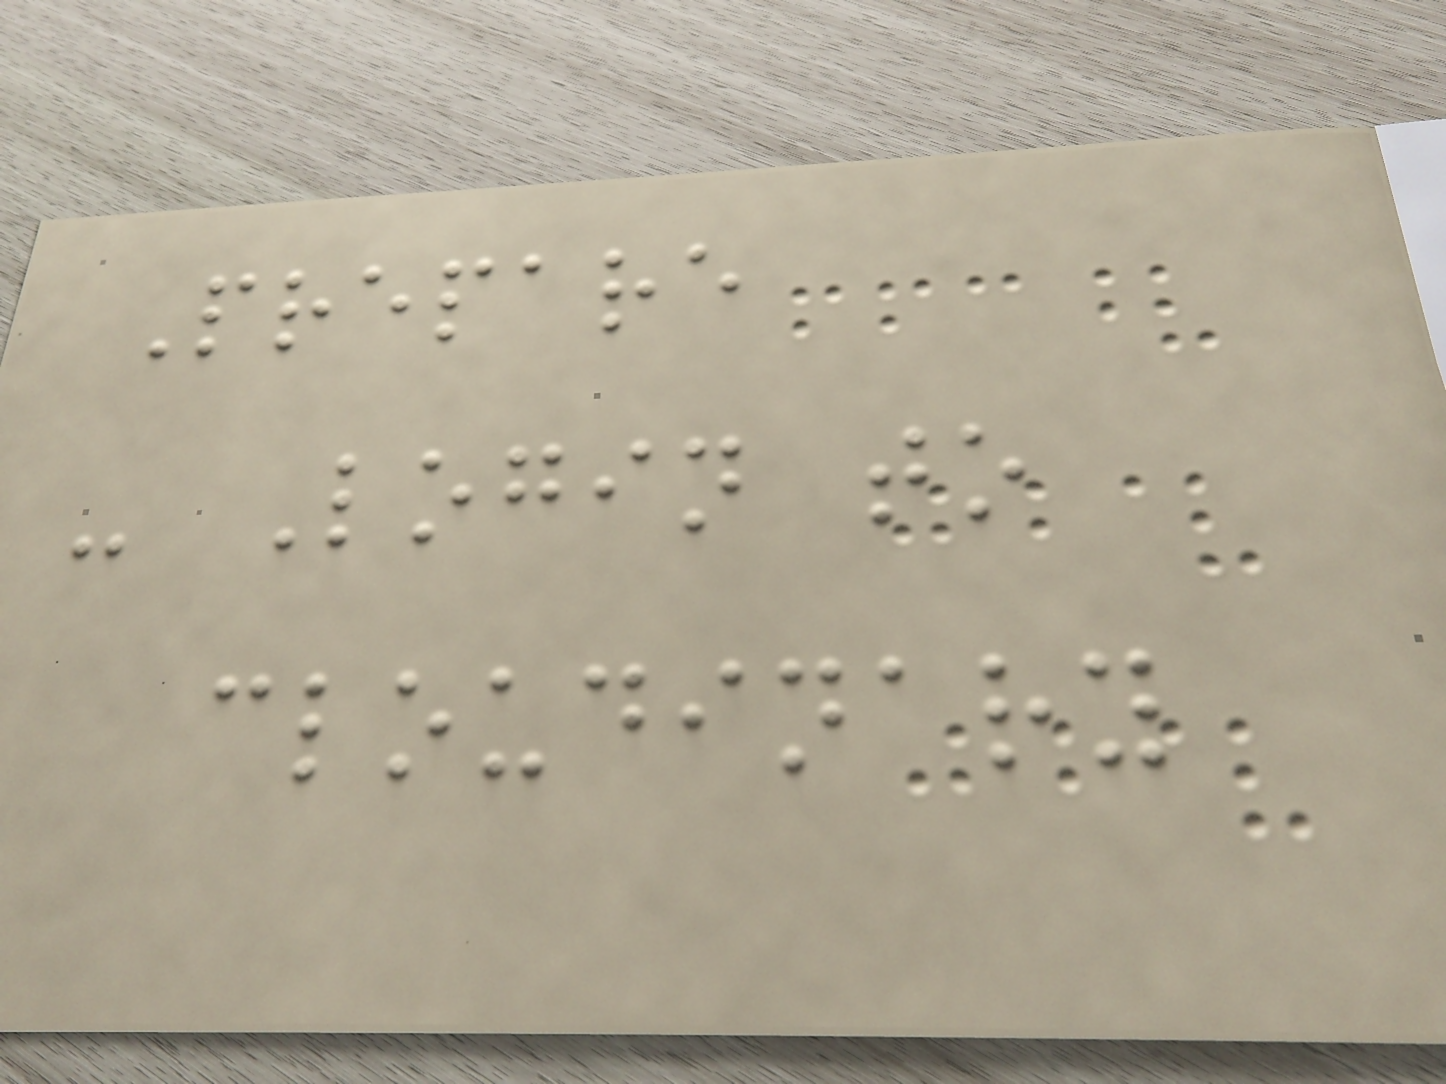Prepare
- Login to
cloudinary
